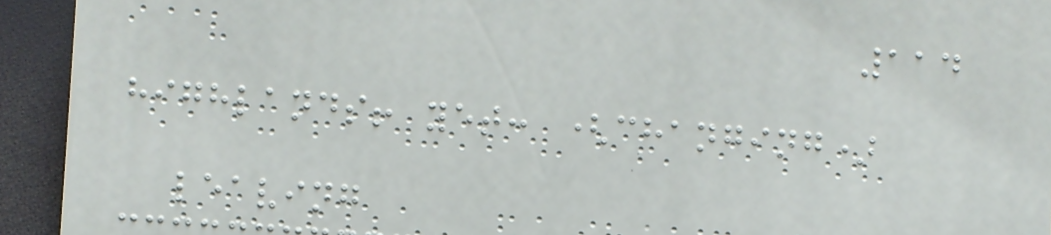114
highlands! yet: (changing)
leaving
